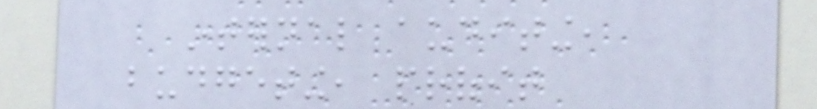internal auditing,
budgeting, profit
